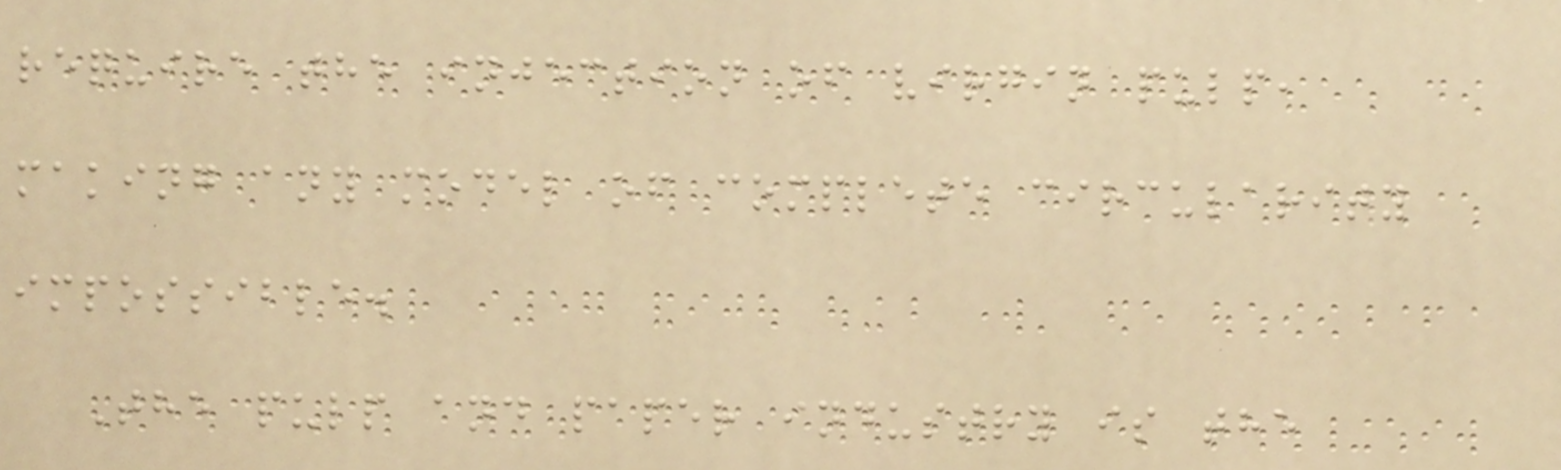require the injection of virgin pulp,
making any model of complete circularity
impossible.
The pulp and paper industry is the
